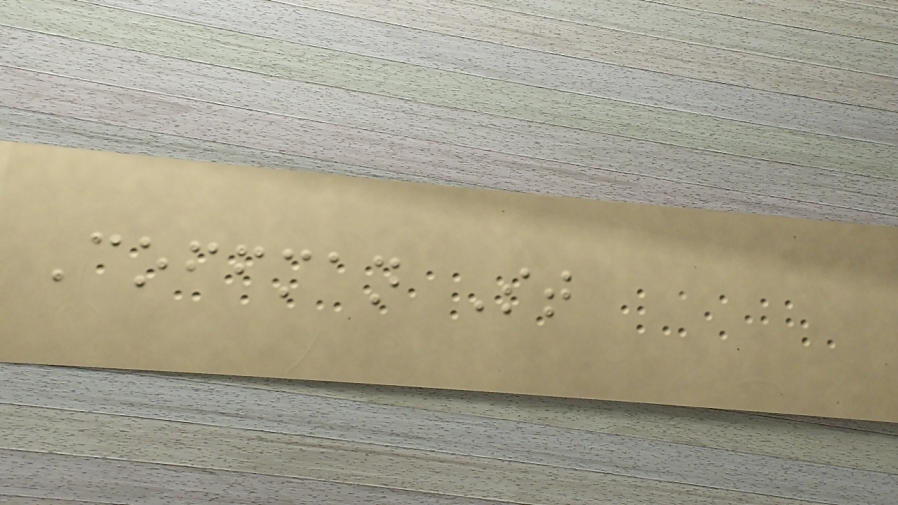Coffman St
